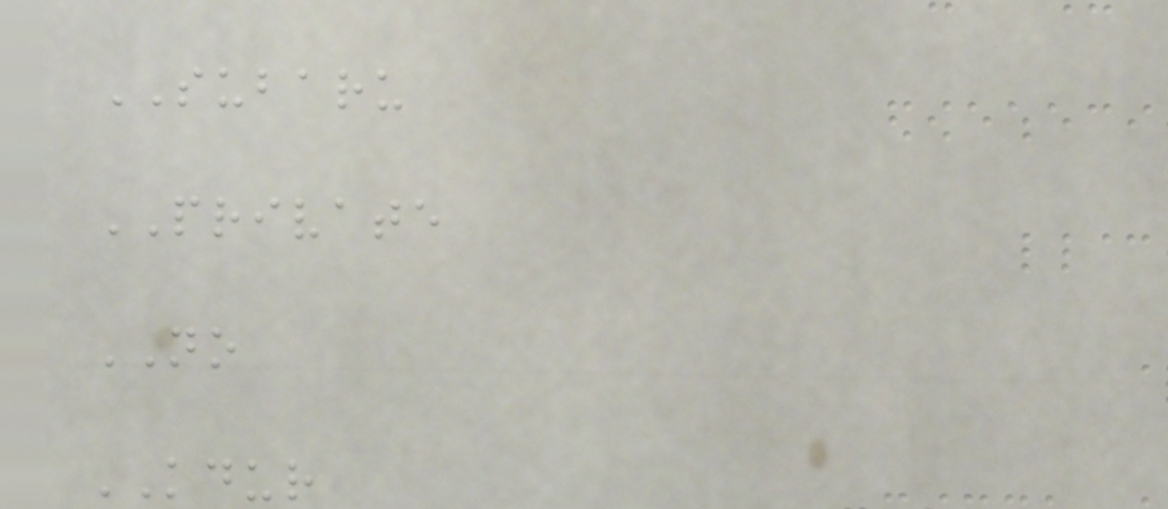SUBARU
PRIVATE
NO
KDUR
